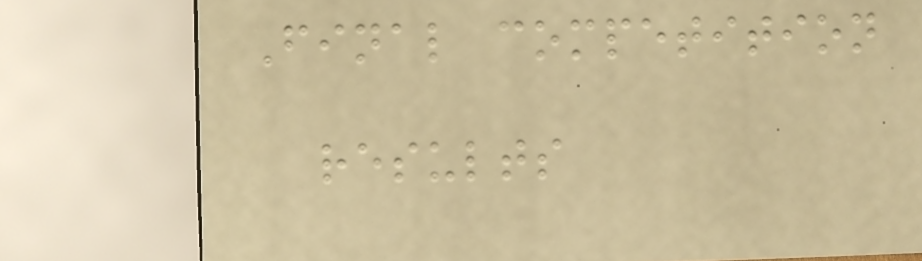Final competition
results
